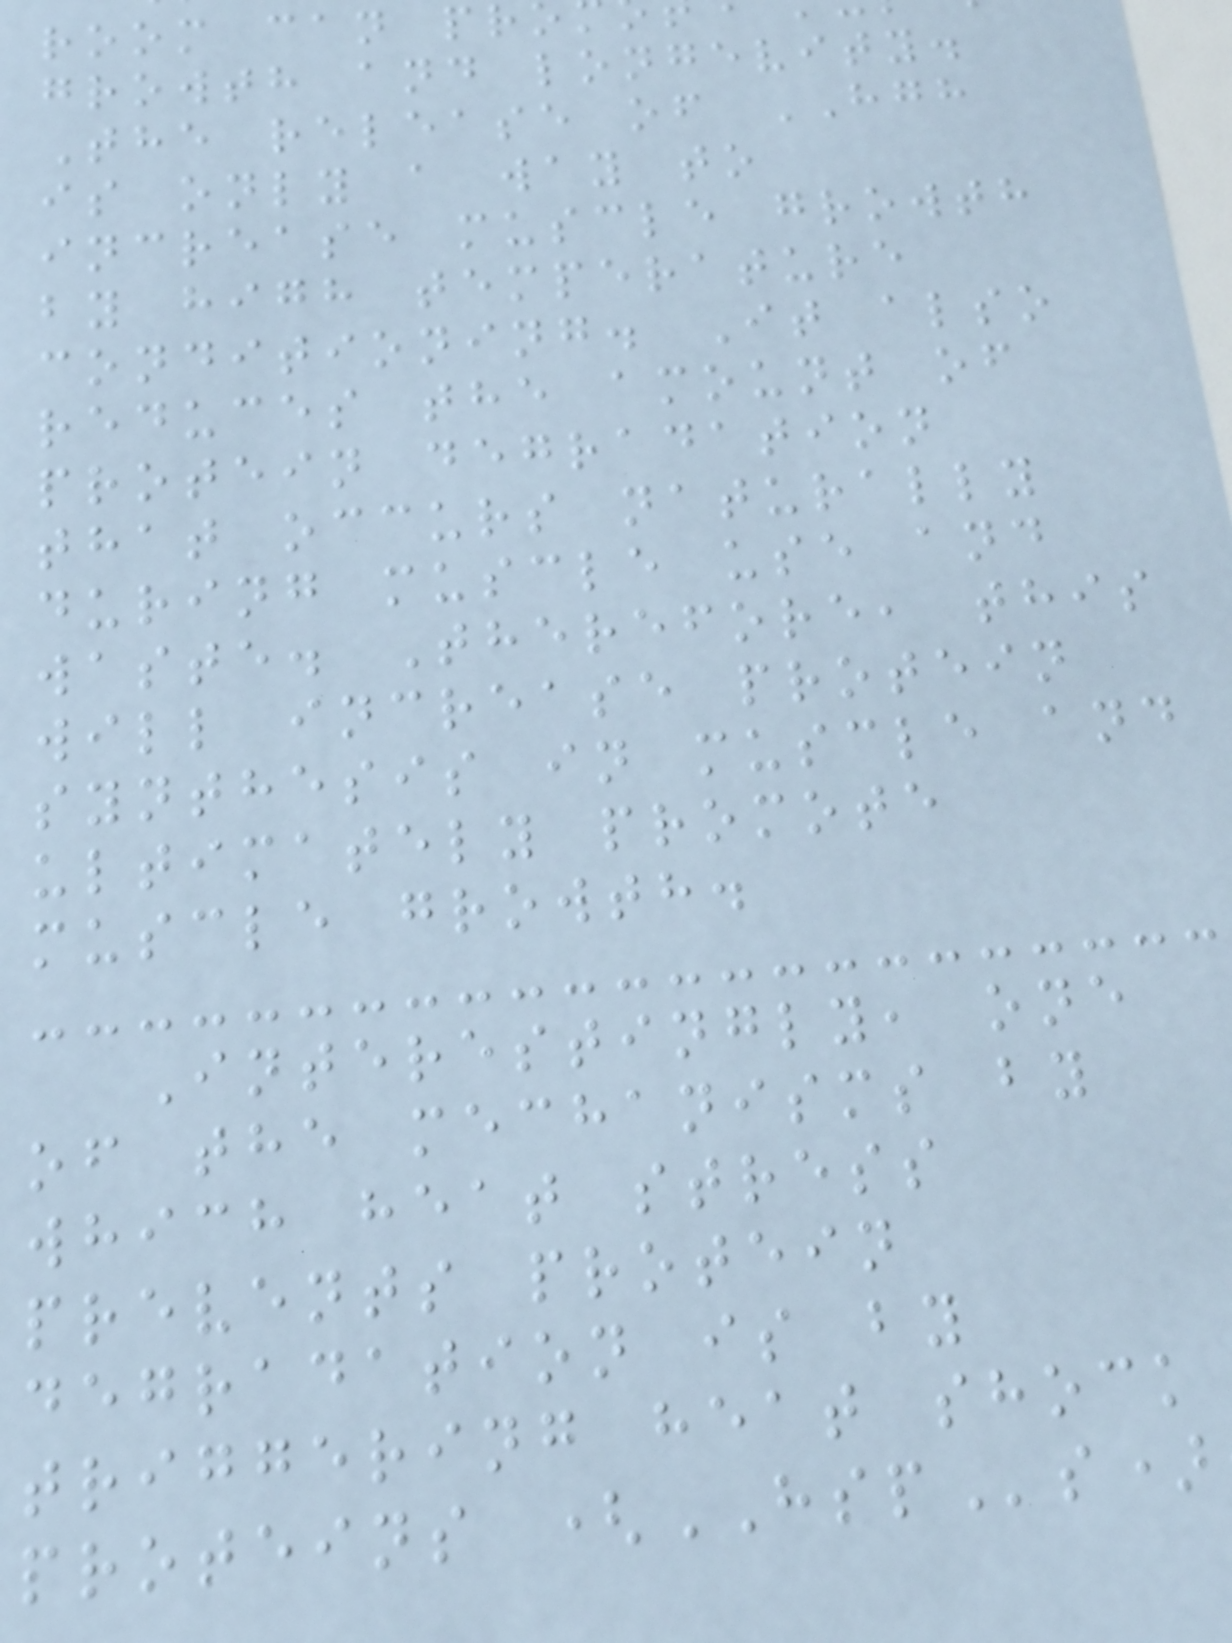room can pr
growth and longevity.
The release of HGH
is only a way to
increase muscle growth
by high temperature
conditioning. It also
reduces the amount of
protein degradation
that occurs naturally
during muscle use and
waste. Therefore, this
will increase protein
synthesis in muscle and
ultimately promote
muscle growth.
Interestingly, one
of the mechanisms by
which heat stress
prevents protein
degradation is by
triggering heat shock
proteins (HSPs)
